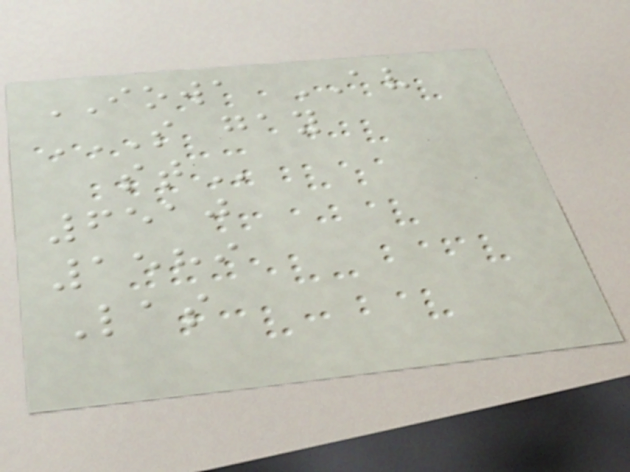IOWA AV
S GAY
ST
6510
1589
Las
